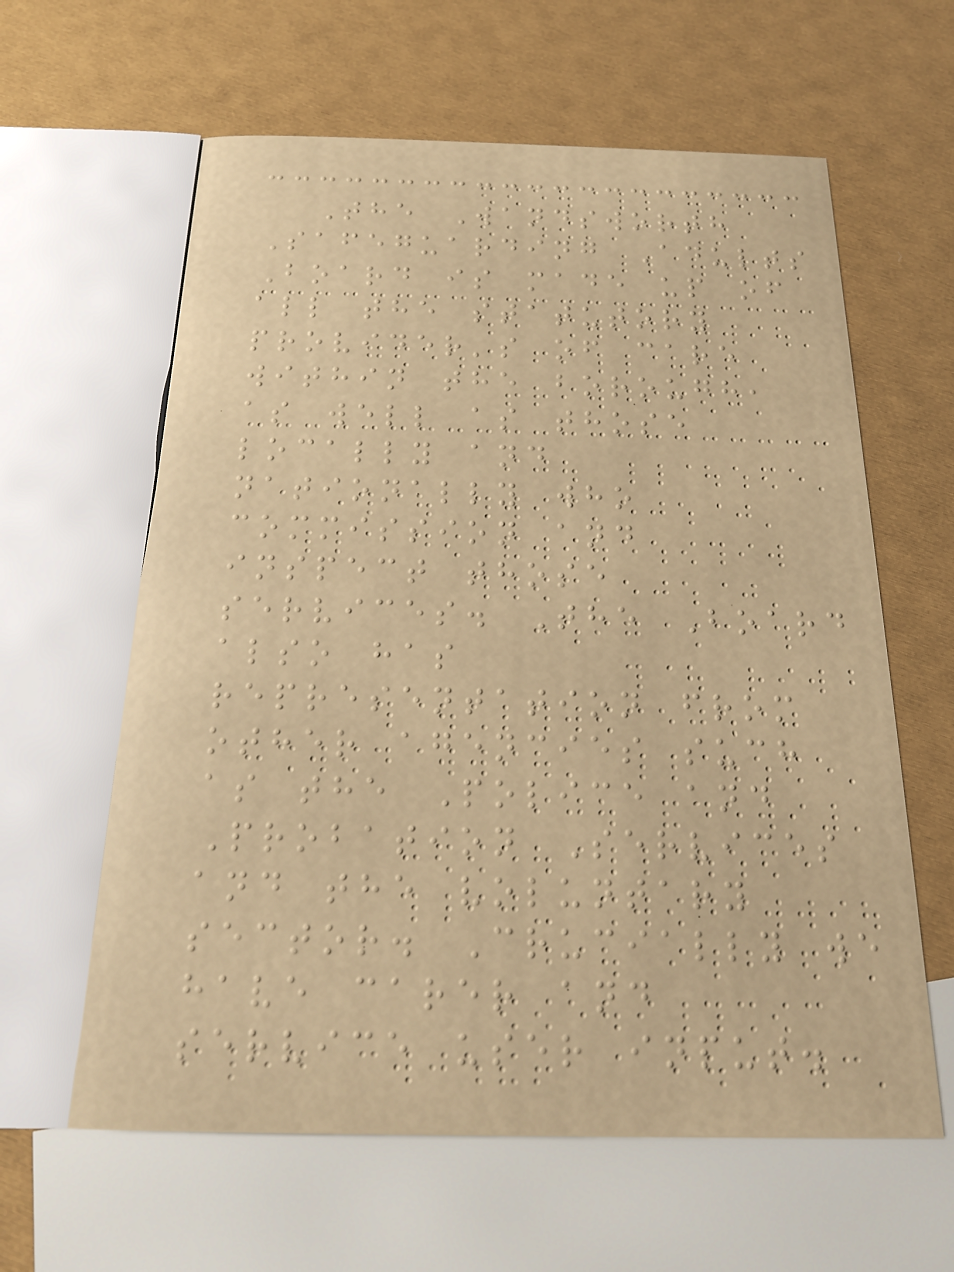The Wandsworth
Safeguarding Adults
Board is made up of
all the statutory
provider's of care
within the borough,
as well as those
locally and
nationally who
commission and
inspect those
services. The Board
also has
representation from
other agencies such
as the Police and
Probation Services
and the voluntary
sector. Crucially we
have carer and
service user input.
